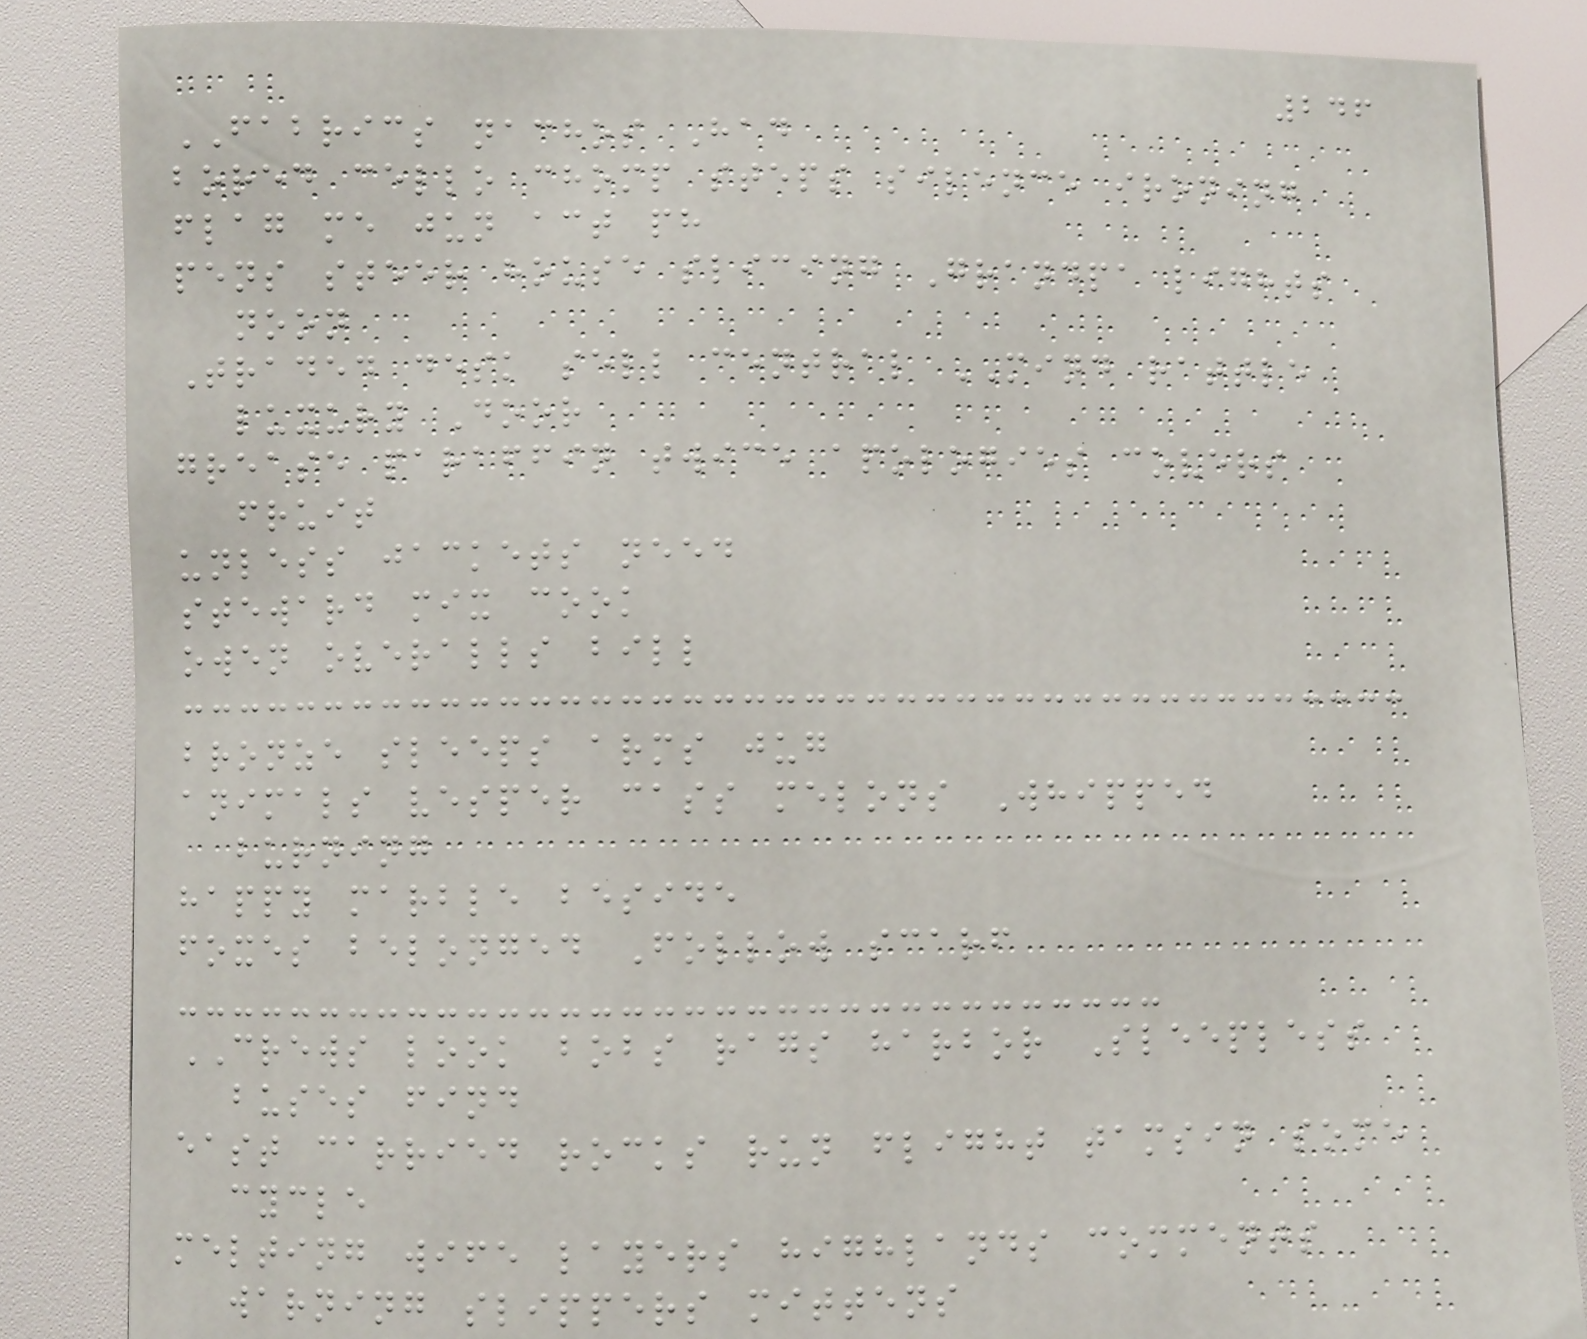246
FABRICS nachos Had
bored cello chomp steps silence ironing
flag me jun act ph
pens steer house slicing Grandpa lights
noon
Traded desk sell central MIND rattle
luxury Door
grease paraffin twice apologies covers
fruit
unless jackets need
steward mix cook
owen overalls bill
bronze sleeps arms jug
animals vesper cass melons Whipped
burning
happy marble beside
foxes belonged Follow scarf
CREWS look bobs rags harbor Sleepless
buses find
east carried rocks run flight tamsin some
cycle
melting wife layers highlands comments
warning slippers mittens
